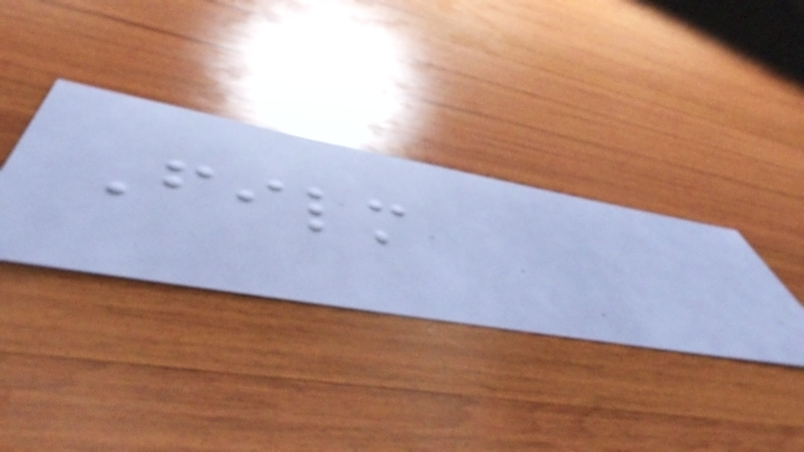Film
